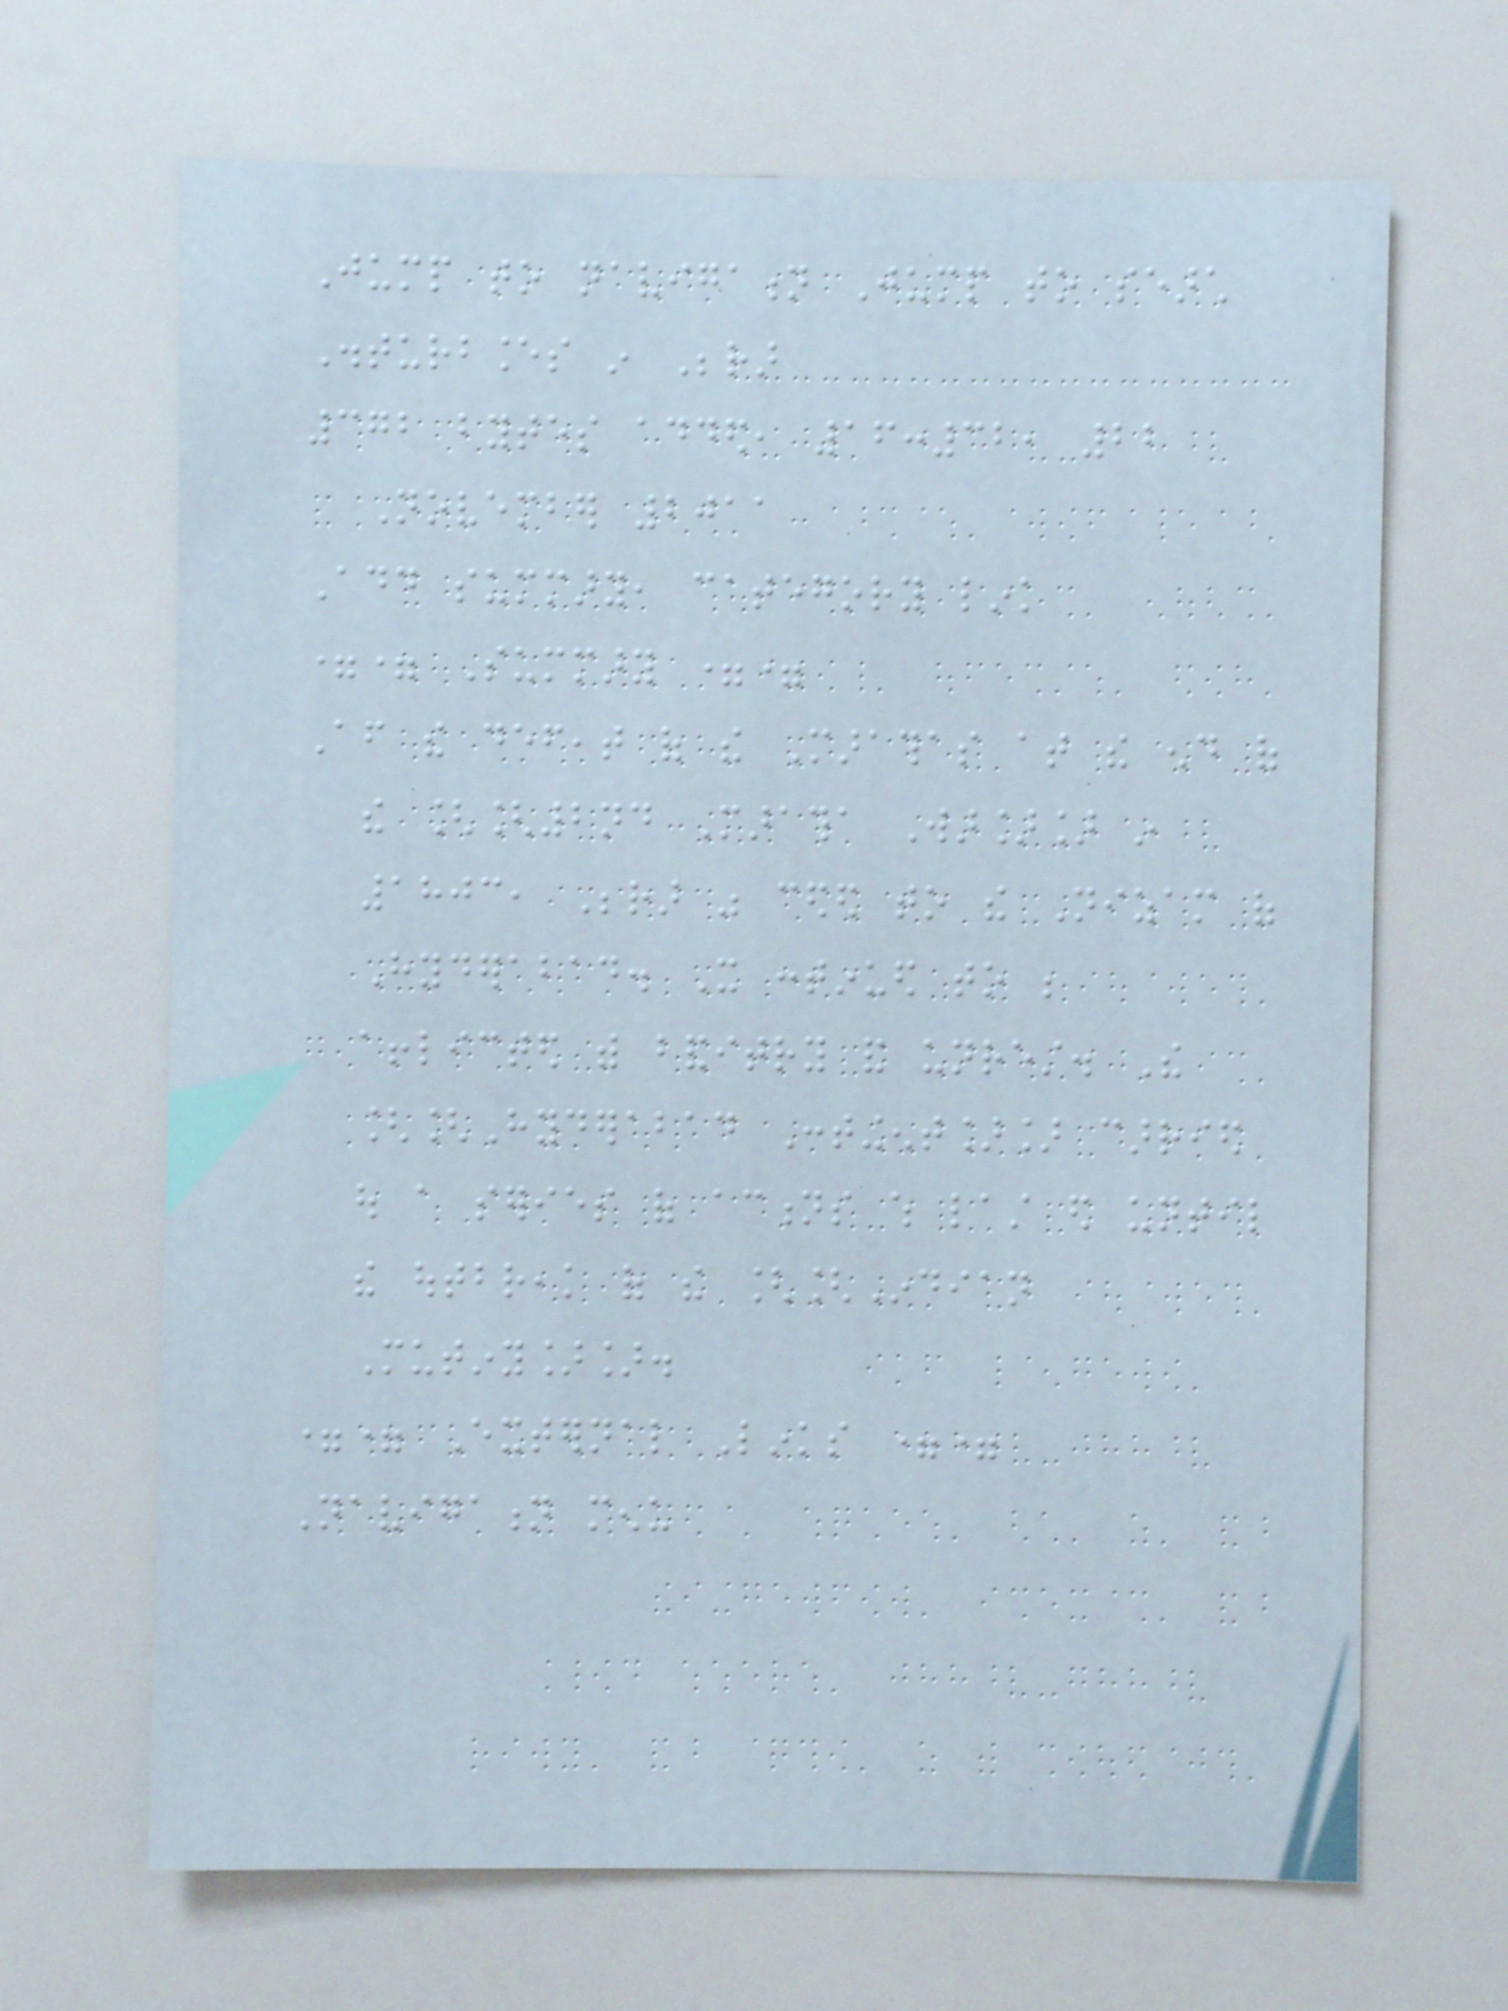Jump to navigation Jump to search
Disturbances in Berar
372 bytes added, 16:32, 22
November 2011
Add summary, category link
== Summary ==
After the defeat of the Marathas at the end of
the [[2nd Maratha War]] in
1803, Berar was ceded to the Nizam of
Hyderabad. It continued to be
afflicted with banditry and unrest. The
[[Hyderabad Contingent]] carried
out a series of actions which last ed until
the outbreak of the [[Indian
Mutiny]].
== External Links ==
Navigation menu
